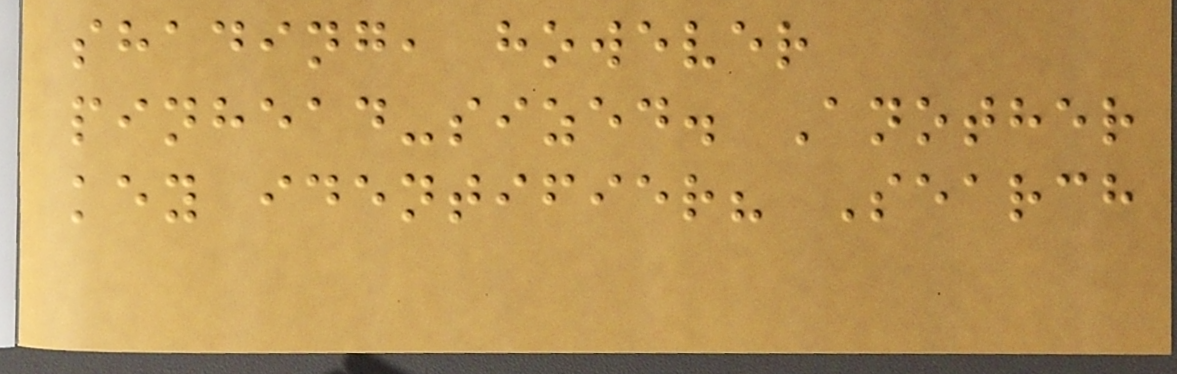shading, however
pinhead-sized. Another
key identifier? Search
